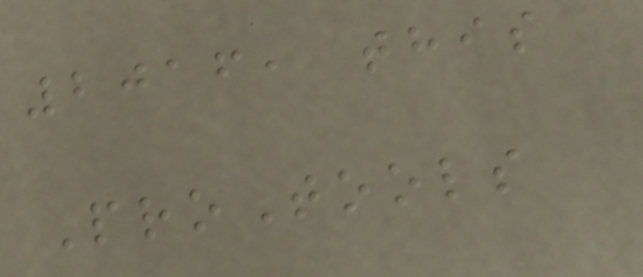2016, this
ProTools
